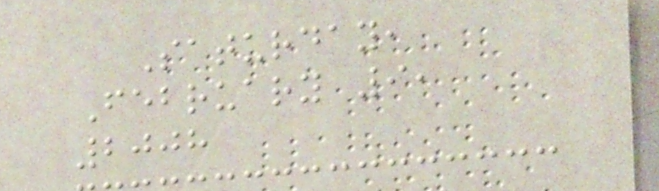Saturday,
February 9,
2008
